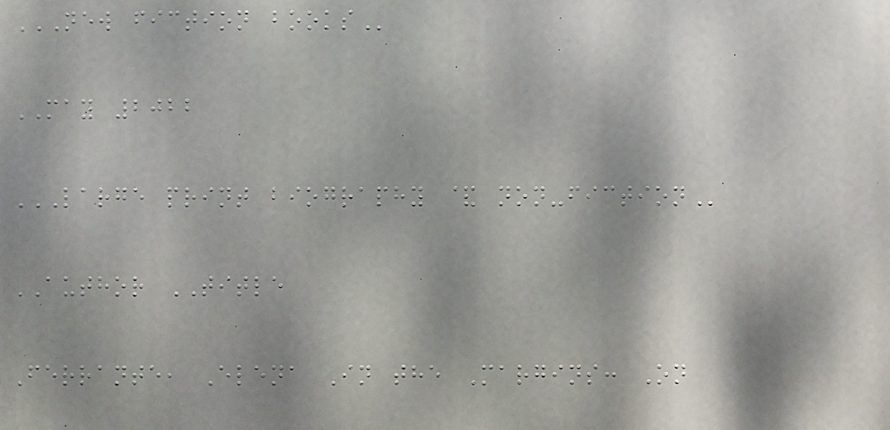NEW FICTION BOOKS
MAY 2022
LARGE PRINT BIOGRAPHY & NON-FICTION
AUTHOR TITLE
Ferrante, Elena In the Margins: On
